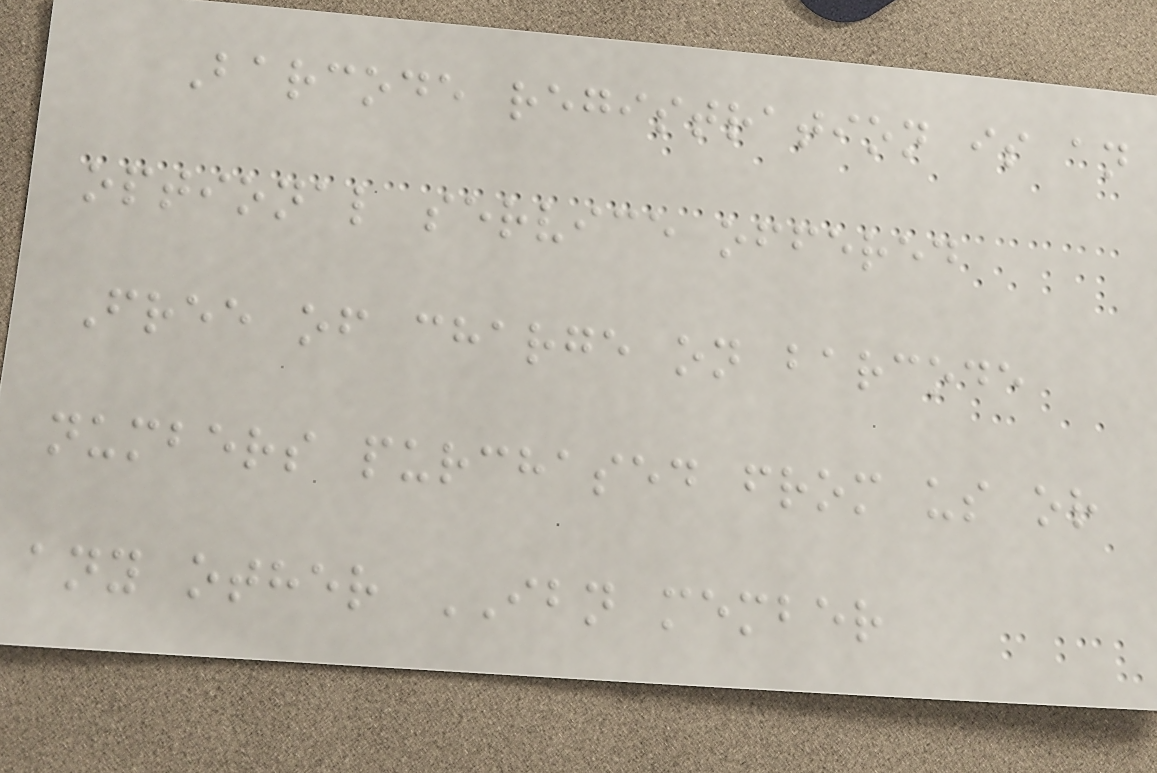Barcode registration is an
optional service offered
Free of charge on barcode
numbers purchased from us or
any other IBN member
